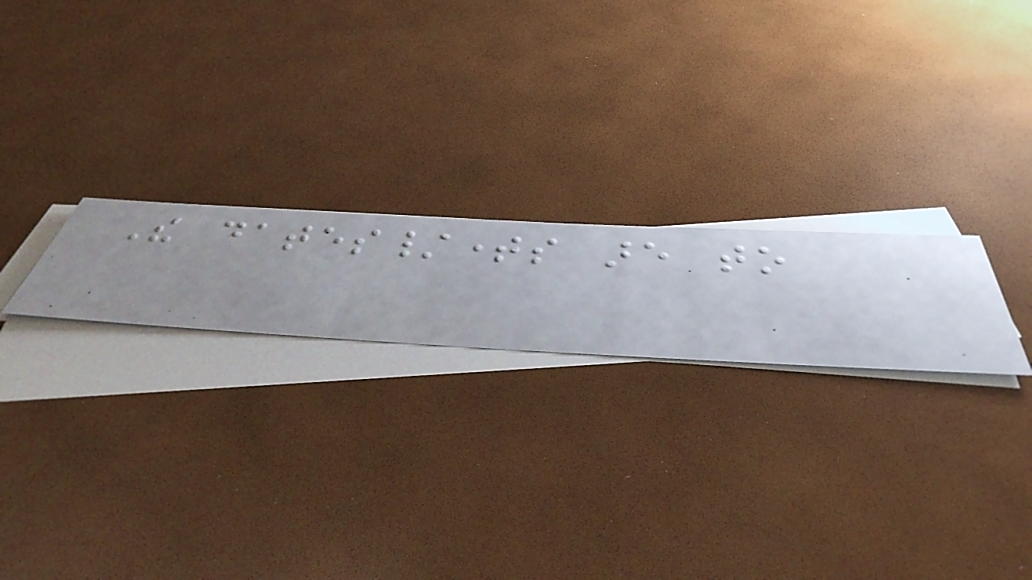The dates/times are to
